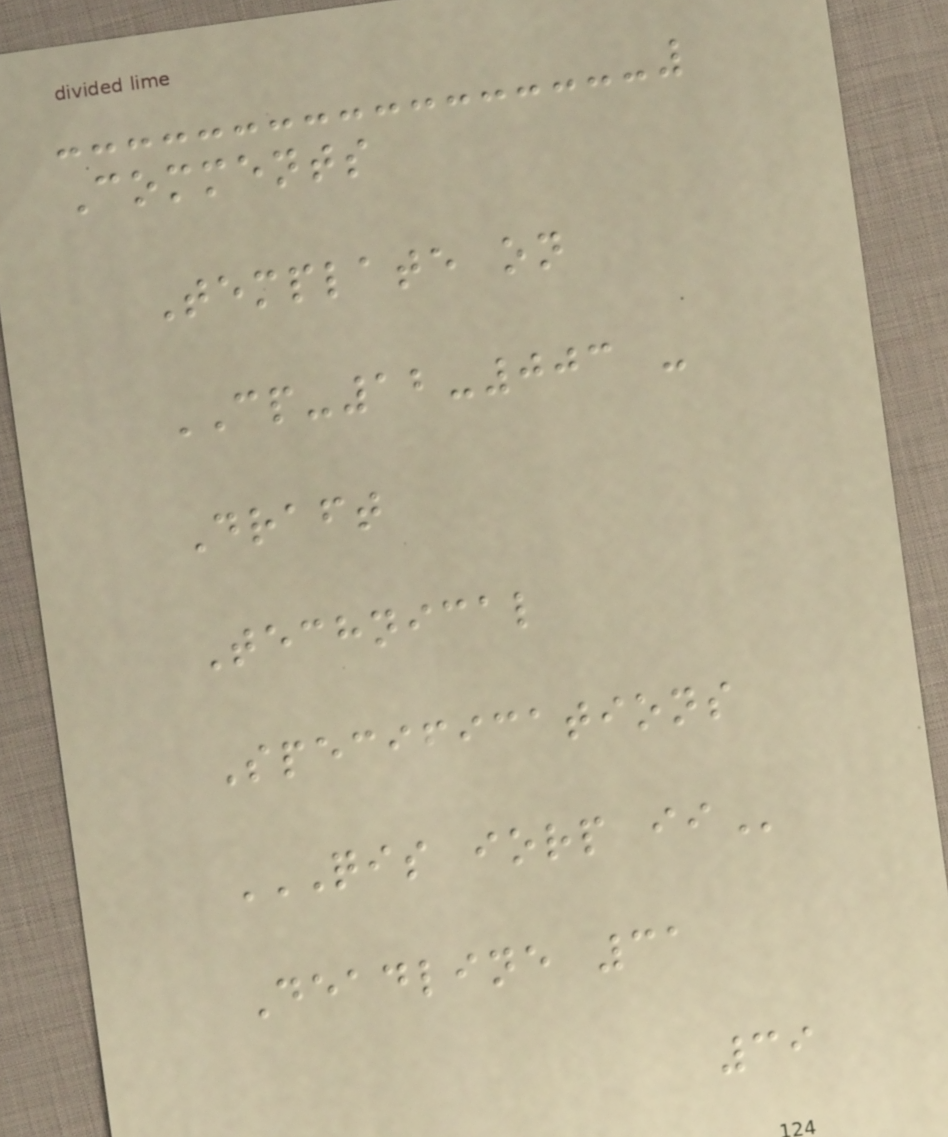Comments
Template on
CP-12-003 -
Draft
Technical
Specifications
QIS IORP II
Deadline 31
39
